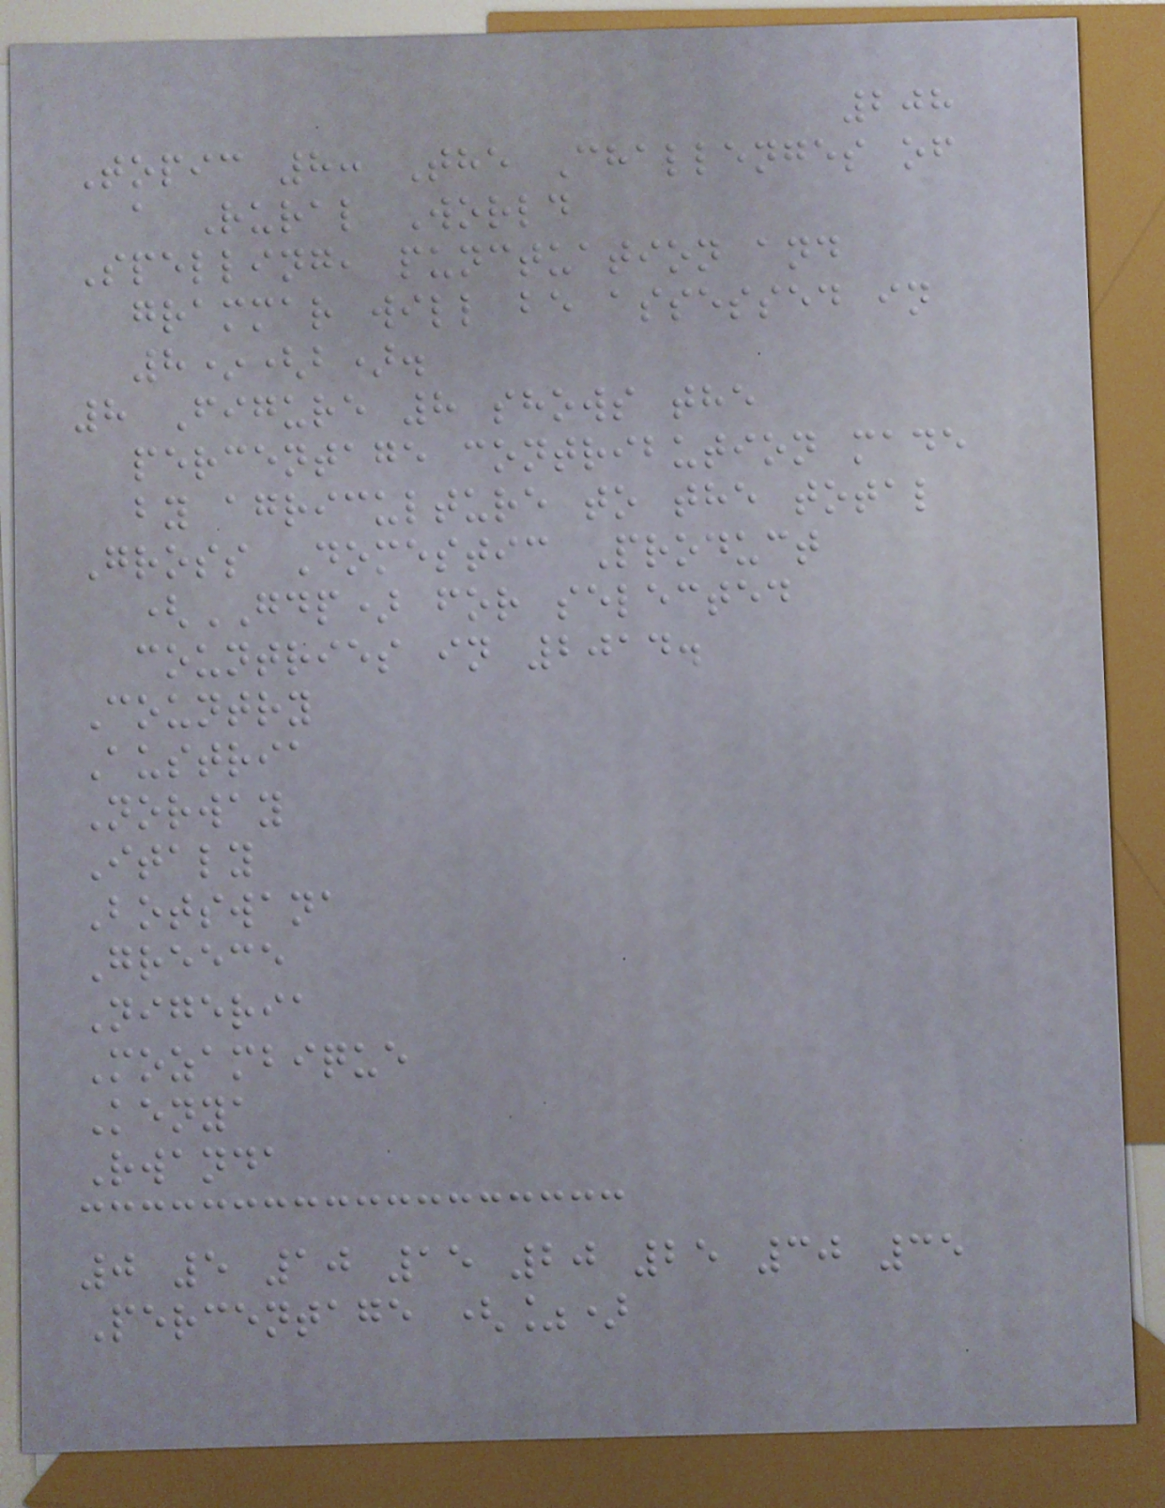208
Topic 8: The Challenges of
a Rural World
Spelling, punctuation and
grammar will be assessed in
8*(b).
8 Figure 8 shows the
percentage contribution made
by agriculture to the total
Gross Domestic Product
(GDP) for selected
countries in 2014.
Country
Austria
Norway
Italy
Botswana
Greece
Nigeria
Mozambique
Kenya
Rwanda
0 5 10 15 20 25 30 35
Percentage (%)
